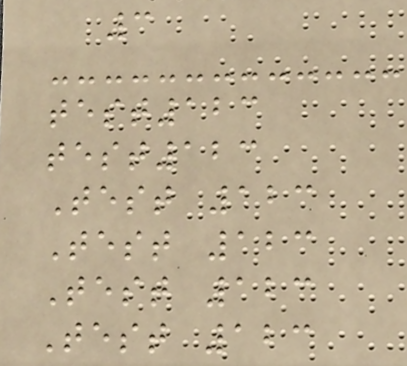3
test123
test123
Test 123
Test 123
Test 123
Test 123
